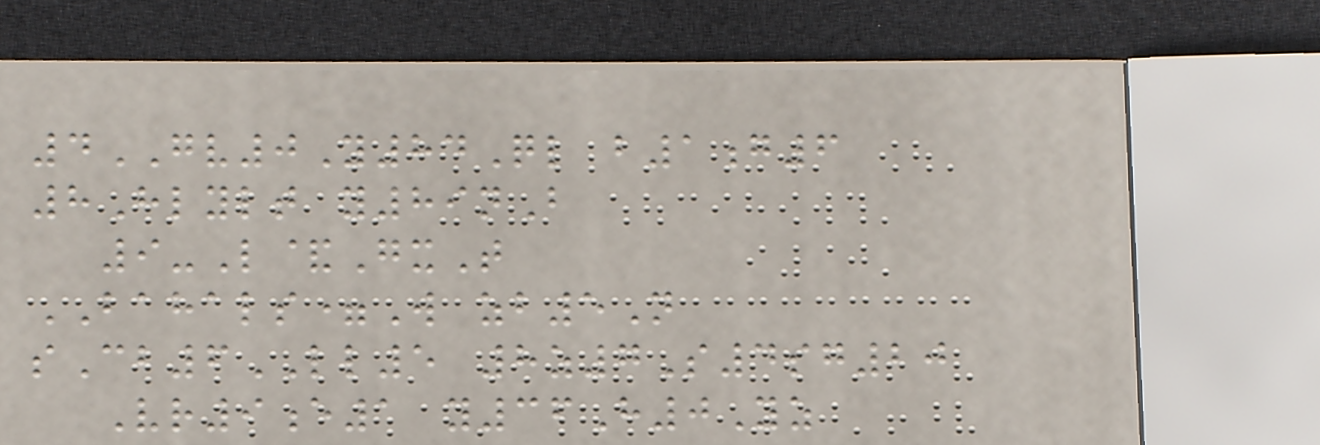4GV0Y84Ql b1g6
8Hlylt y89nB
9-L&GxT
BAHALS=W zb5N
sCb6LL5 8z7S4sg20
Vr9e1 y36H0Yz
